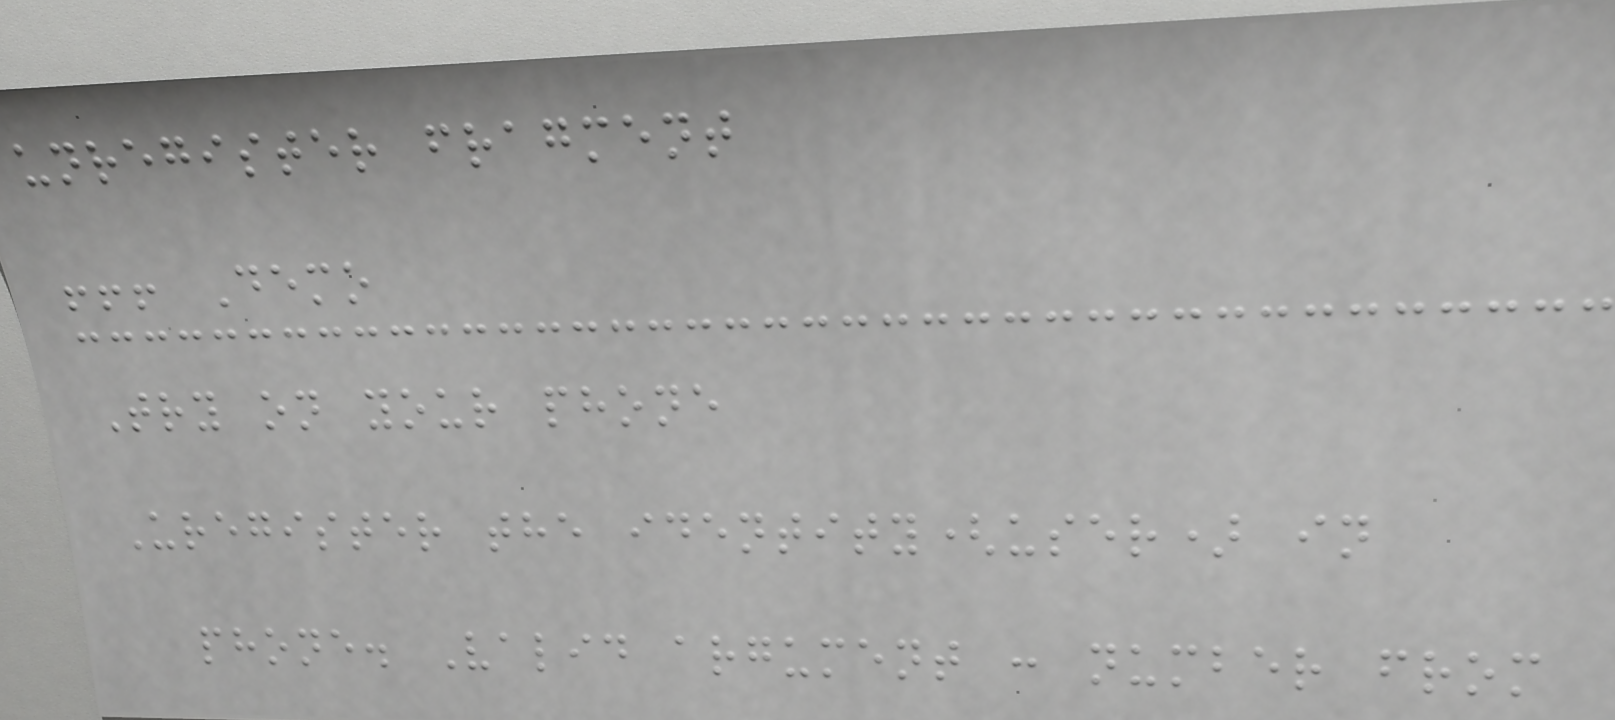unregister fragment
!!! Demo
Try on your phone
Uregister the identity(user) in
phone. Valid argument : number from
